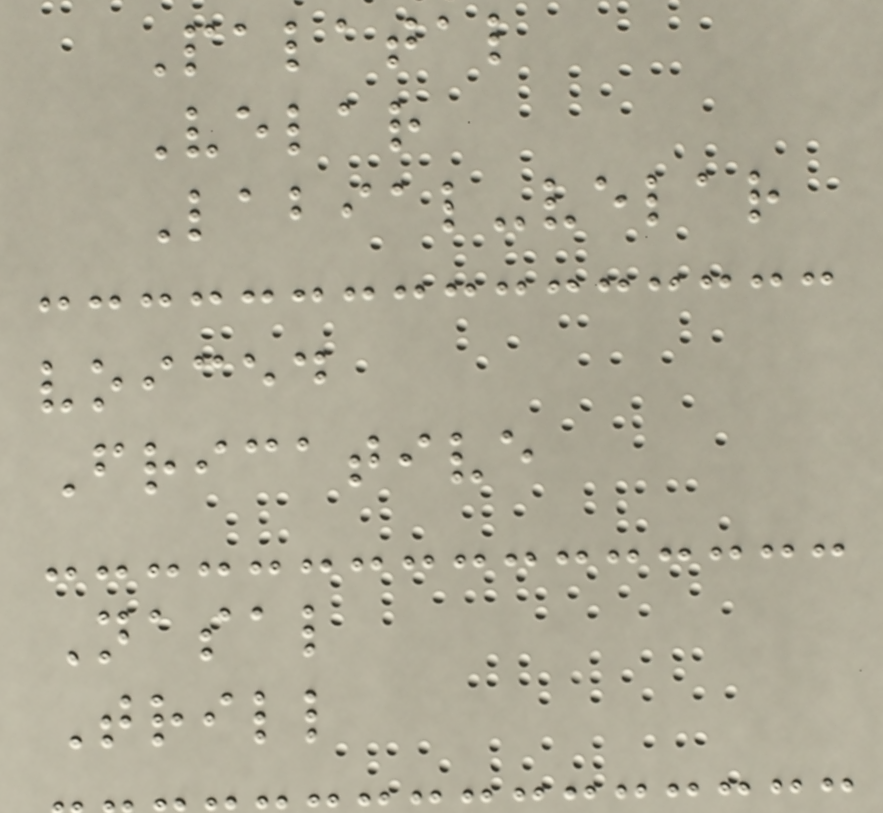Palatal
Velar
Labial-velar
voiced
Fricative
Nasal
Trill
